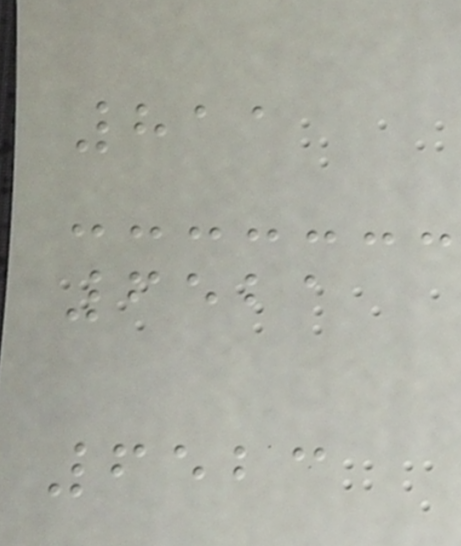811
6521
6523
